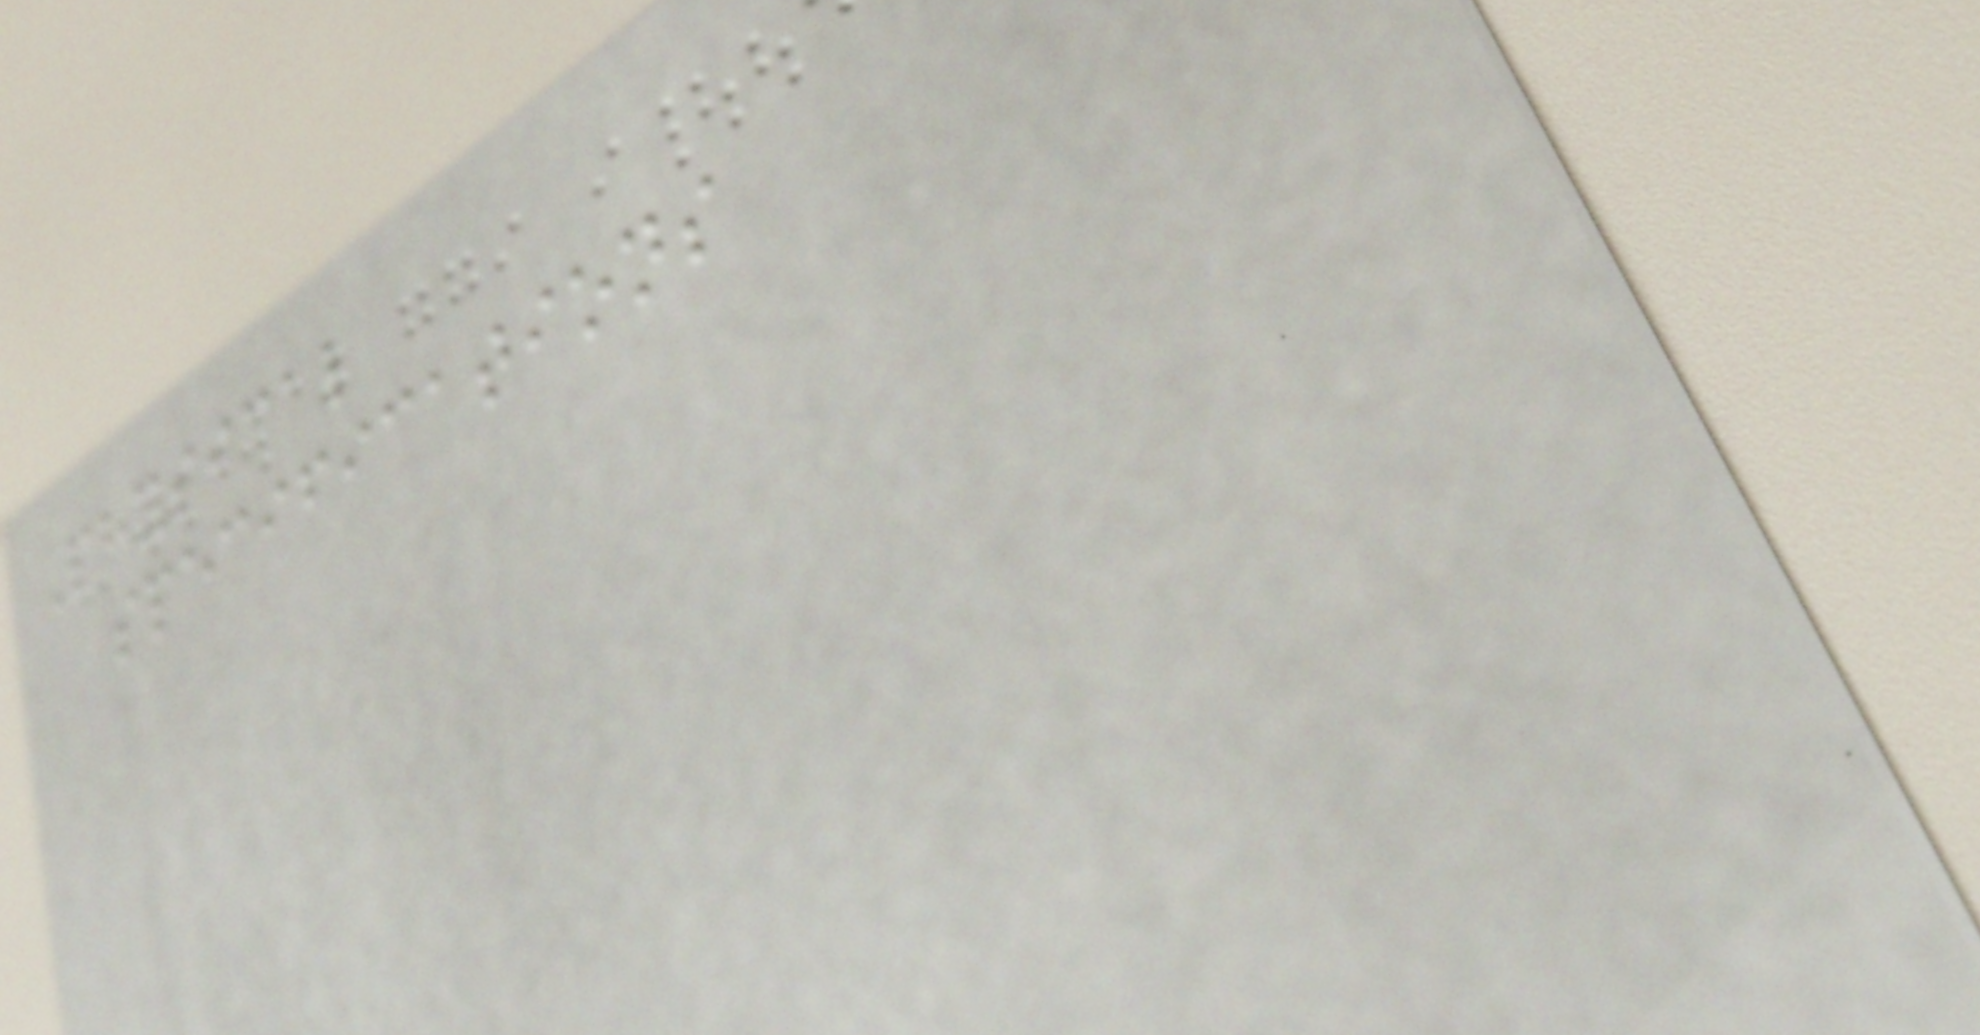Physical
specifications
